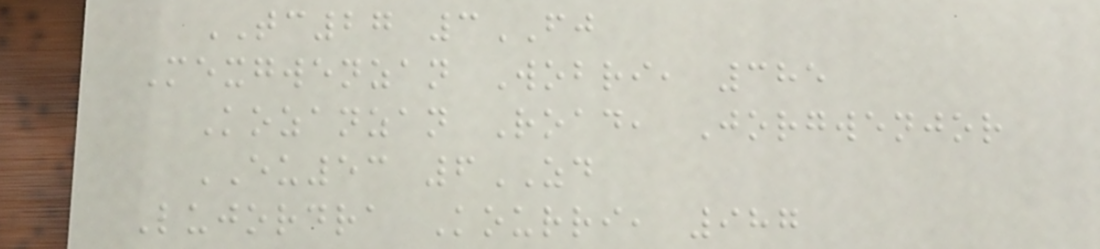TC27 3FJ
Mexgwenzan Wobri, 385
Kozanzan Road, Jorgwenjor
EU53 6ZD
Lujordra Kourri, 987
